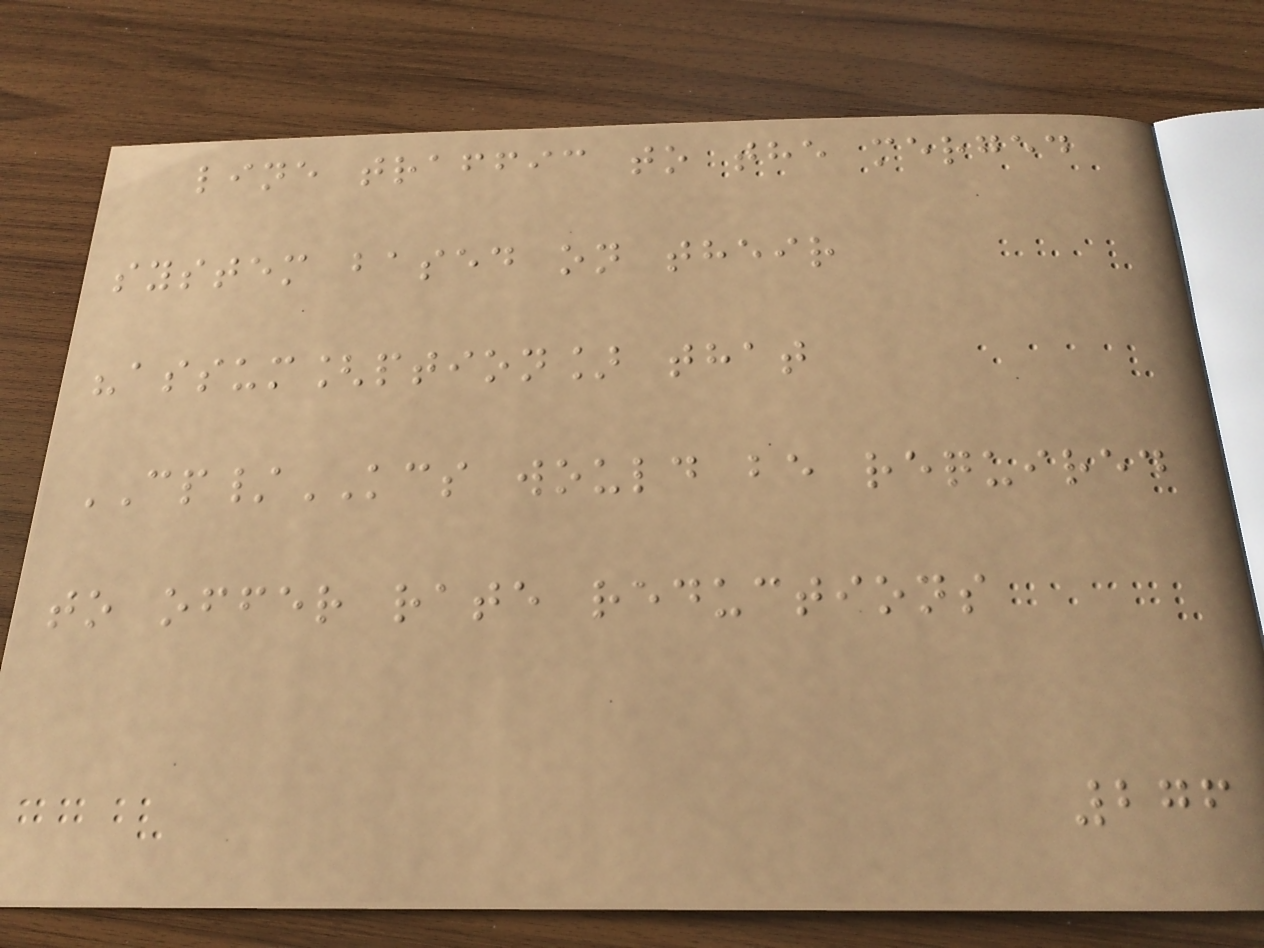line traffic to the merged
system based on their
"assum[ption] that
CP/KCS would be required
to offer rate reductions
276
